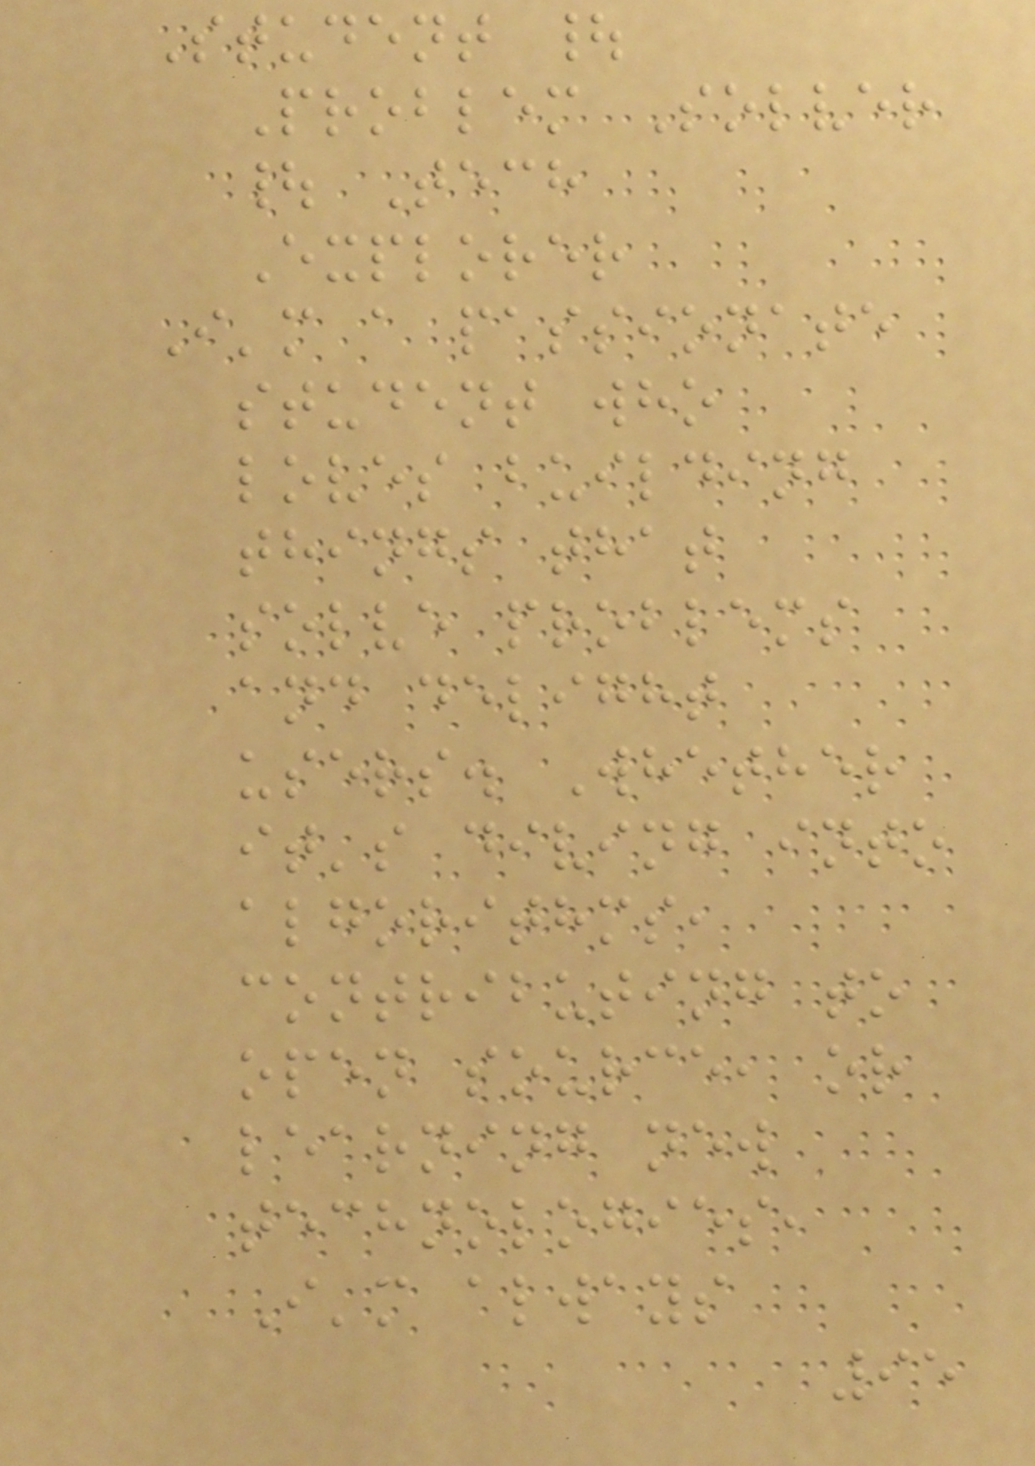Student |
Problem Solver
| Tech
Explorer
I'm a passionate
student who
loves building
things that
solve problems
and delight
users. Whether
it's diving into
algorithms,
contributing to
open source, or
learning new
technologies,
I'm always
95
